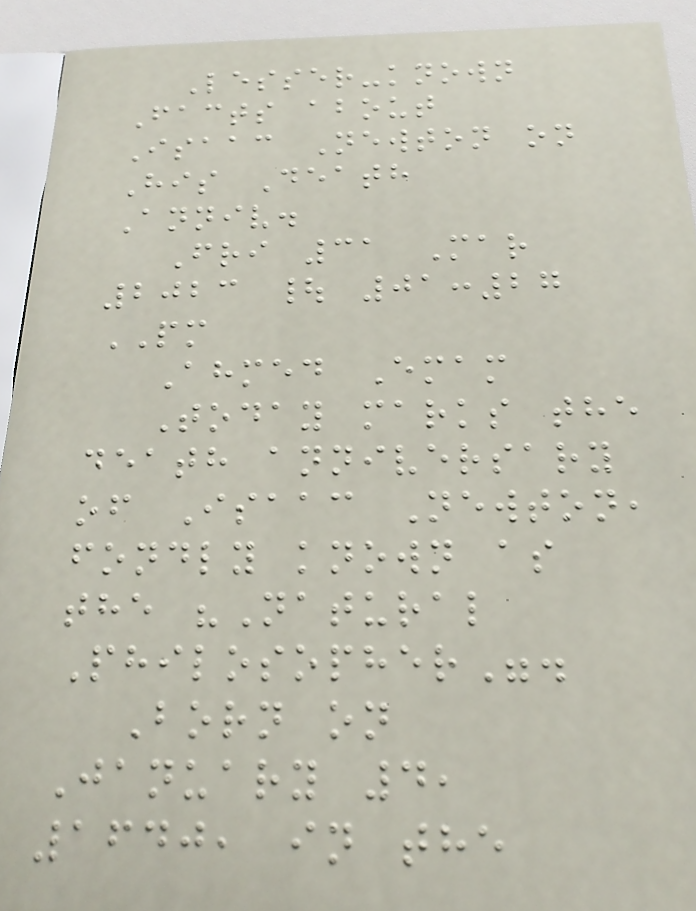Lesser-known
Facts about
Isaac Newton on
His Death
Anniv.
Fri 31 Mar
2023 | 01:27
PM
Ahmed Emam
Today marks the
death anniversary
of Isaac Newton,
fondly known as
the "Natural
Philosopher".
Born on
January 4,
1640, in the
